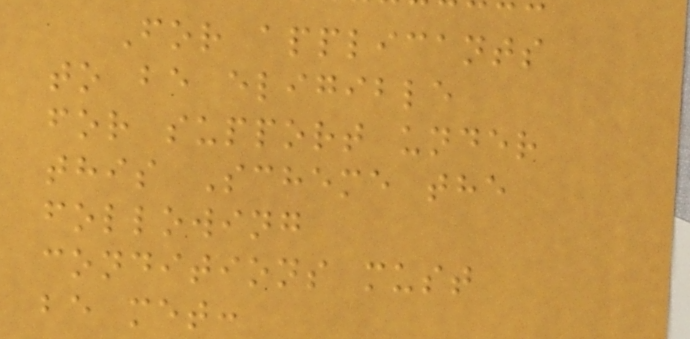For applicants
to be eligible
for support under
this Scheme the
following
conditions must
be met:
